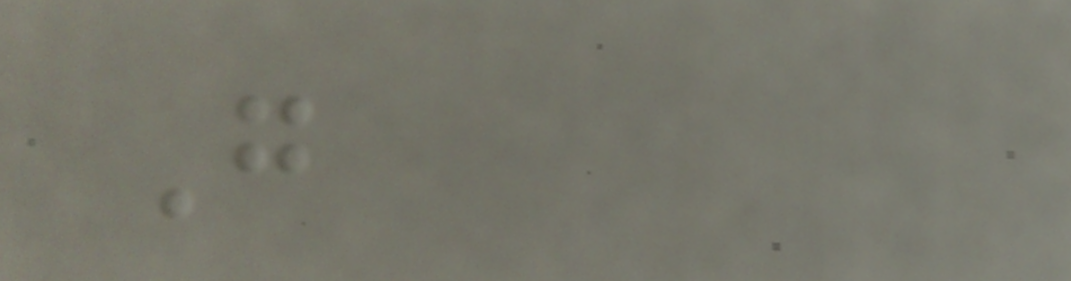G
